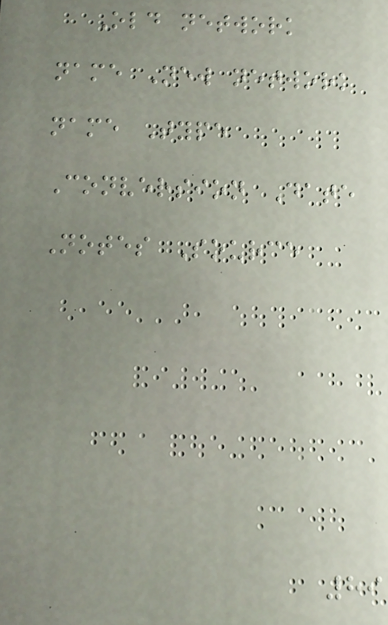Old network
name New network
name Type
Conversion Date
Notes Source
89
